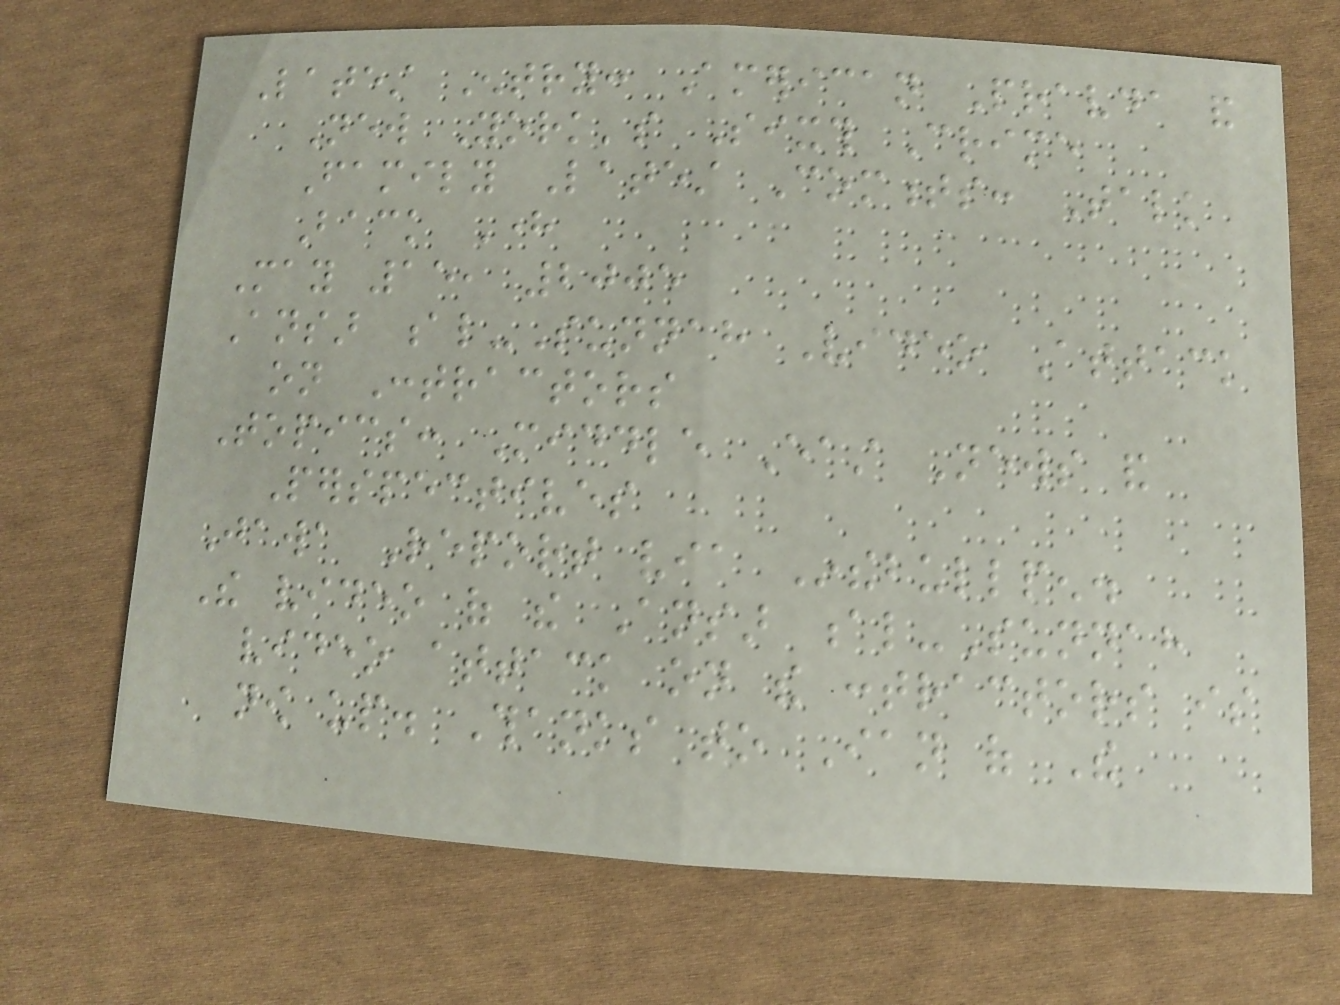Latest Entry: American Pravda and
New York's Sixth Crime
Family Latest Comments: Talk
Back Here
May 15, 2005
Ansar al-Sunnah Video Attack
on Contractors
Topics: Middle East News and
Perspectives
Jawa Report via Inthebullpen.
The video of the Ansar al-Sunnah
video attack on the contractors is
now up. Thanks to Ian of The
